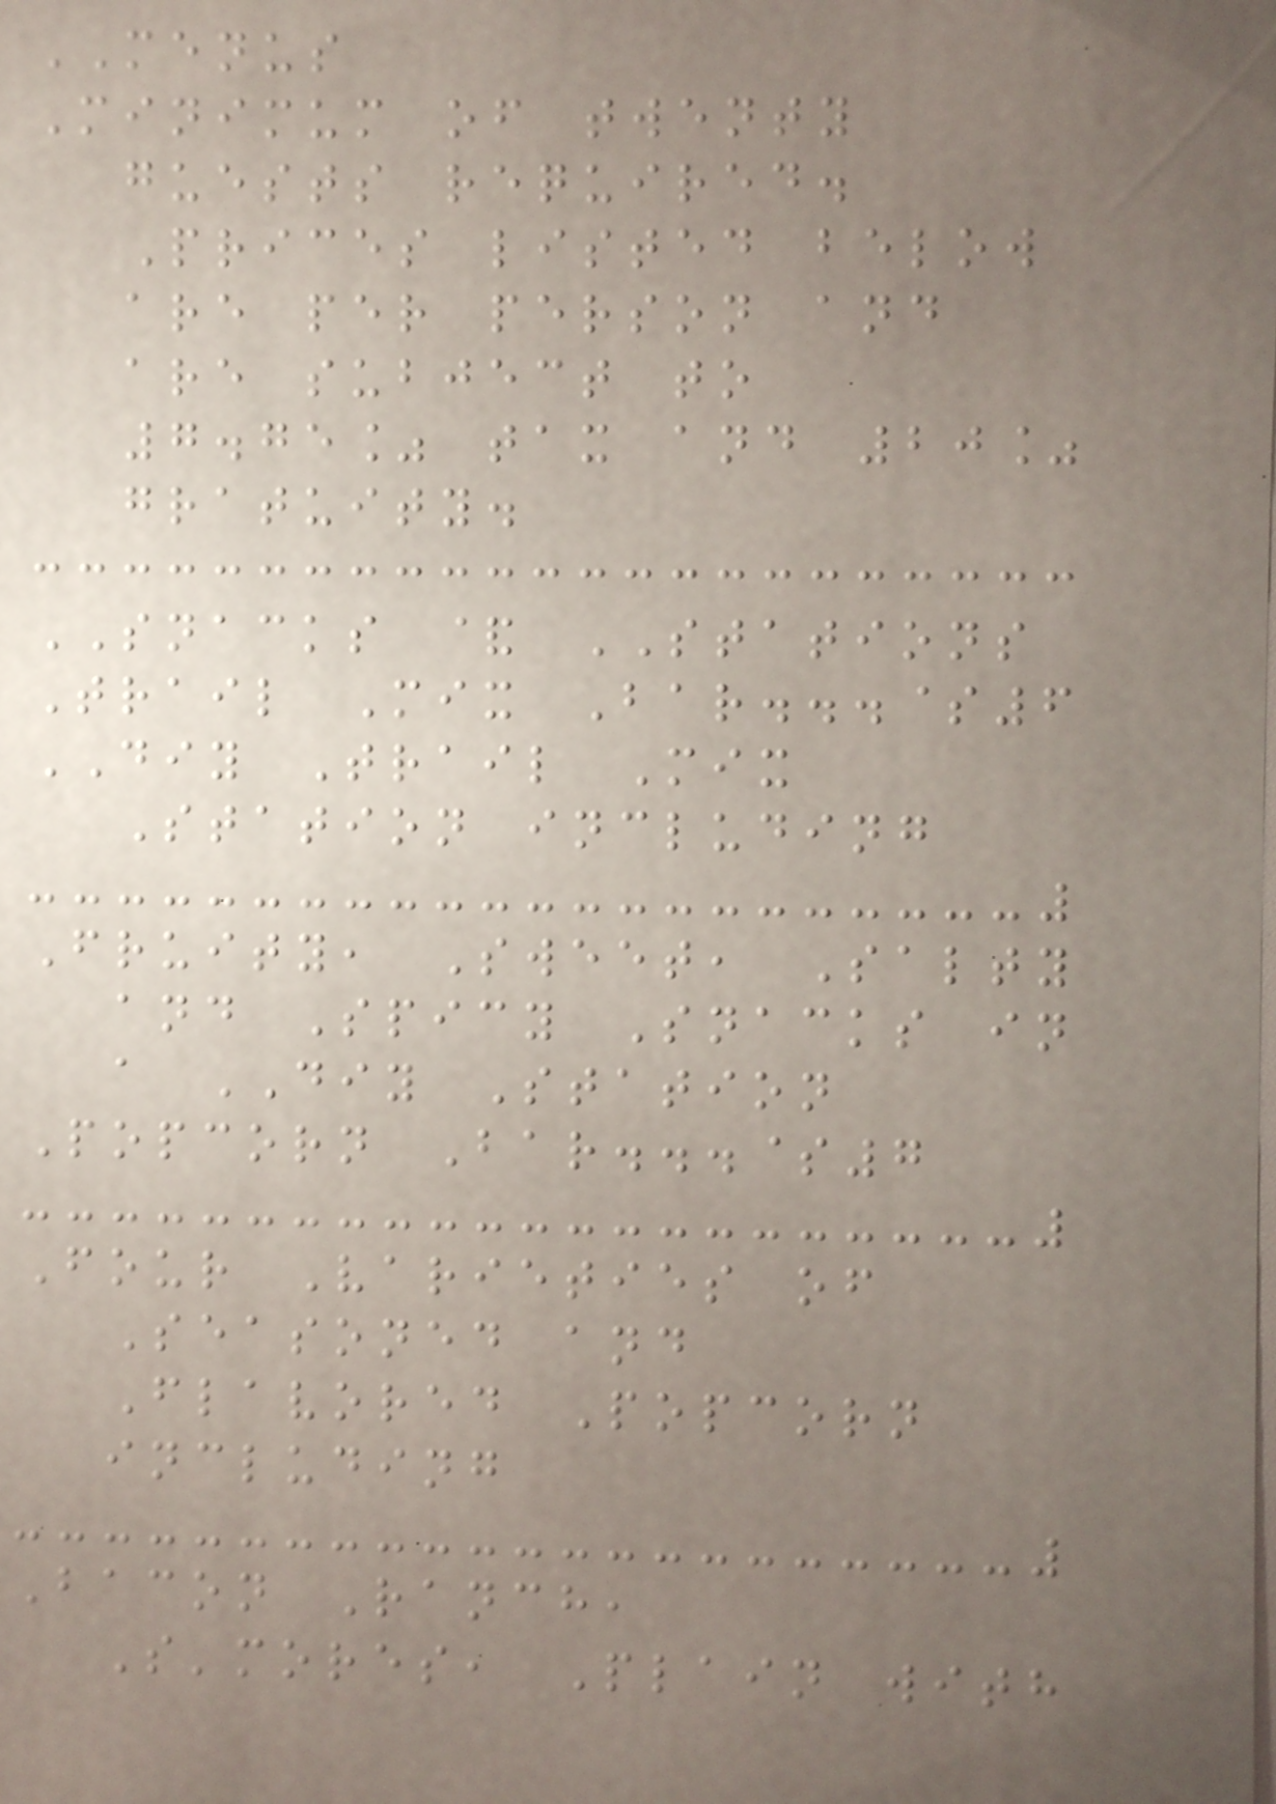MENUS
Minimum of twenty
guests required.
Prices listed below
are per person and
are subject to
7.75% tax and 20%
gratuity.
SNACKS & STATIONS
Trail Mix Bar...$6
DIY Trail Mix
Station including
Fruity, Sweet, Salty
and Spicy Snacks in
a DIY Station
Popcorn Bar...$7
Four Varieties of
Seasoned and
Flavored Popcorn
including
Bacon Ranch,
S'mores, Plain with
